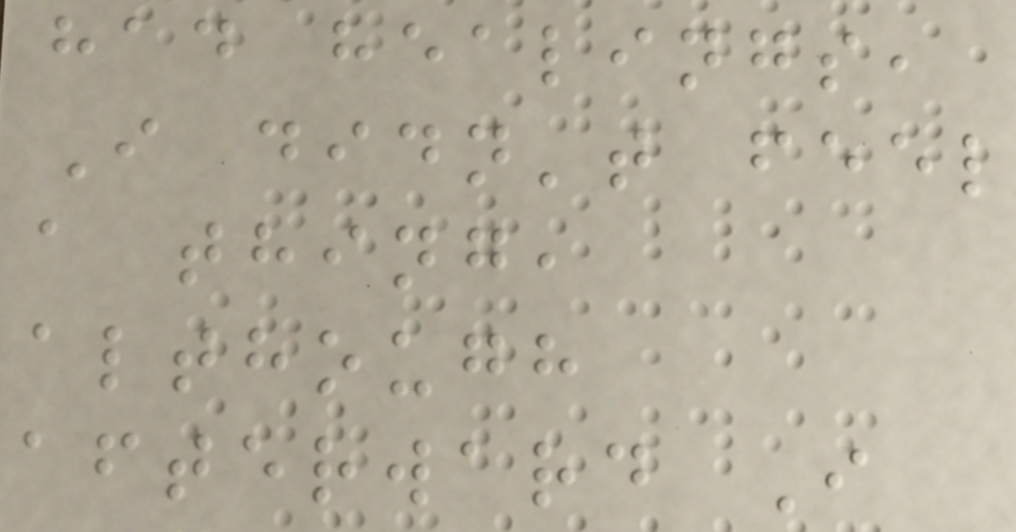had healings,
I didn't feel
a thing,
although
afterward I
